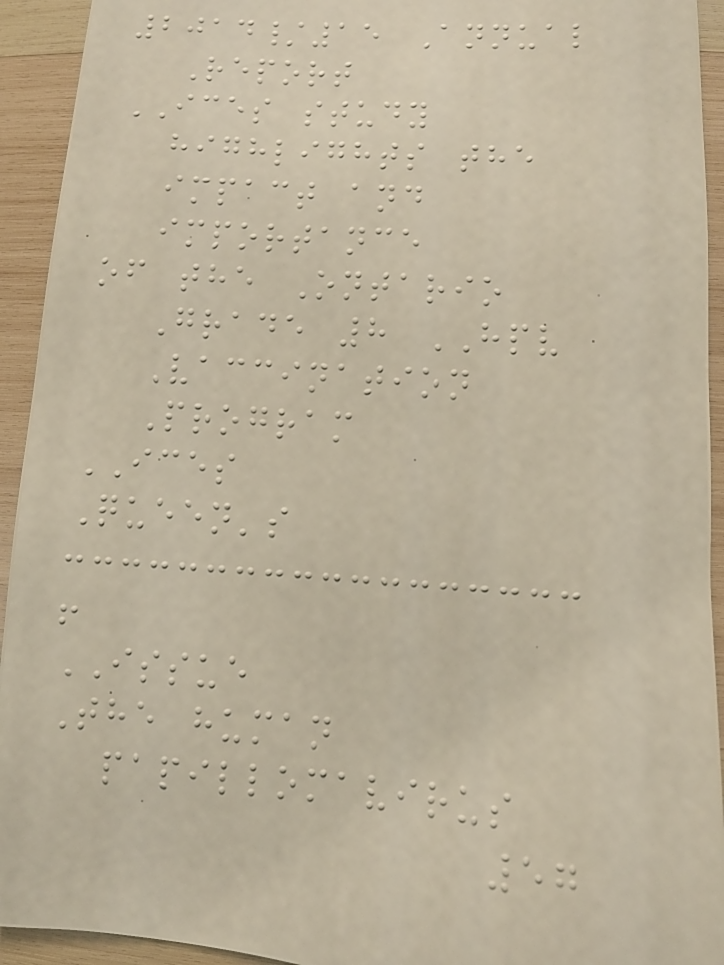2014/15 Annual
Report
ICES study
highlights the
impact and
importance
of the Ontario
Grade 8 HPV
Vaccination
Program
ICES
Queen's
!
ISSUE
The human
papillomavirus
57
